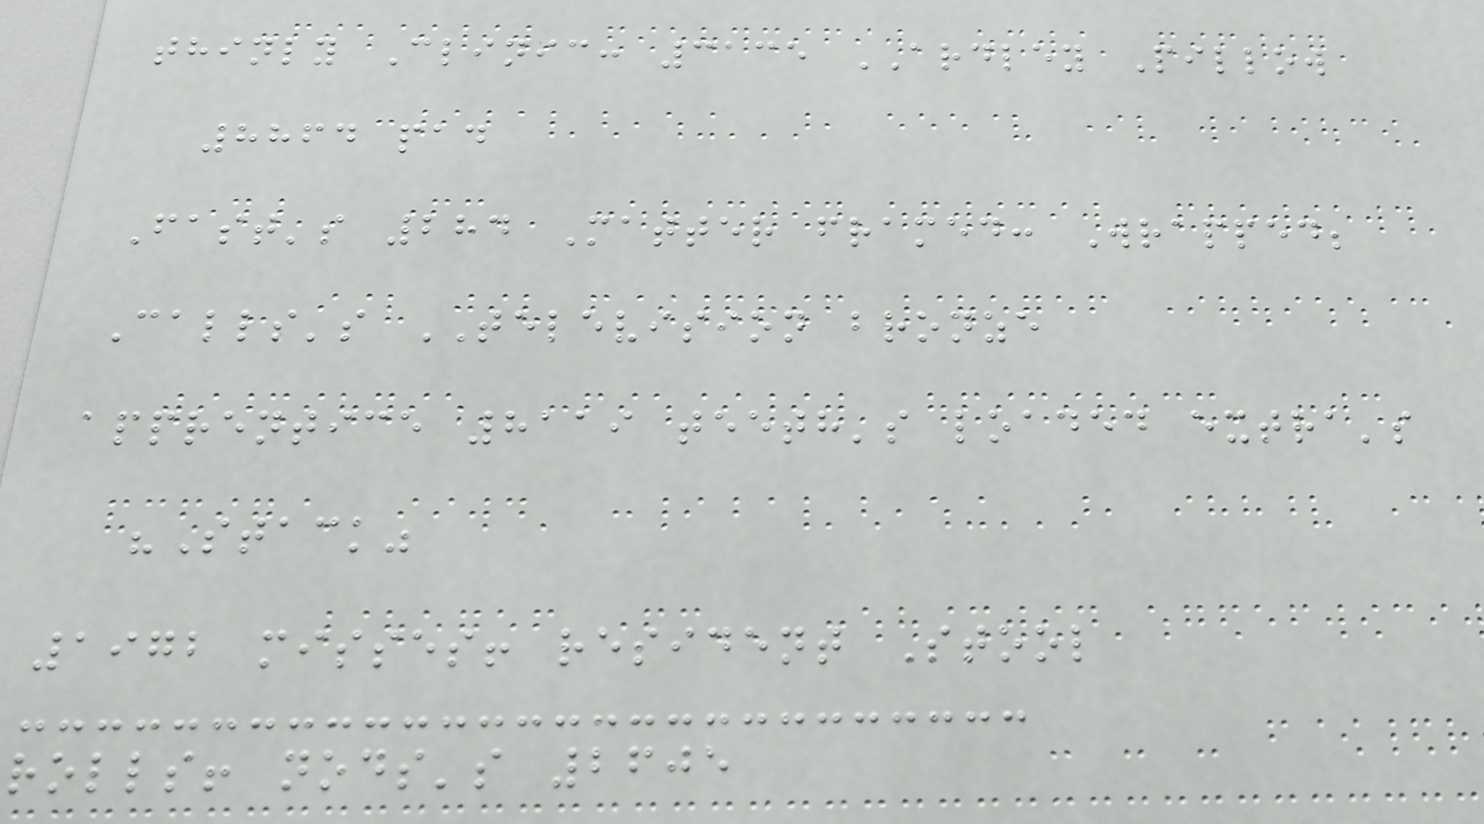thinly Clinic: 3135 ARDLEY Pillow
8864 pad
Fast's 284 Matter framed: Wrapped;
Calls's TELEVISION bronze
apprentice 8119 teeth's loaded extra's
"Stack"
1972 misses! resident Stool
rolls! nods's 2605
